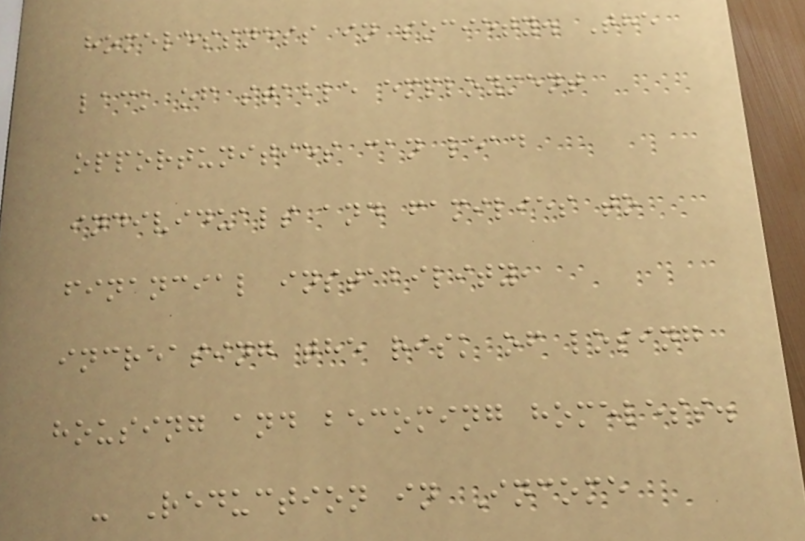homelessness in society. The
lack of stable employment
opportunities can lead
individuals and families to
financial instability,
increasing the risk of losing
housing and becoming homeless.
- Reduction in Income
